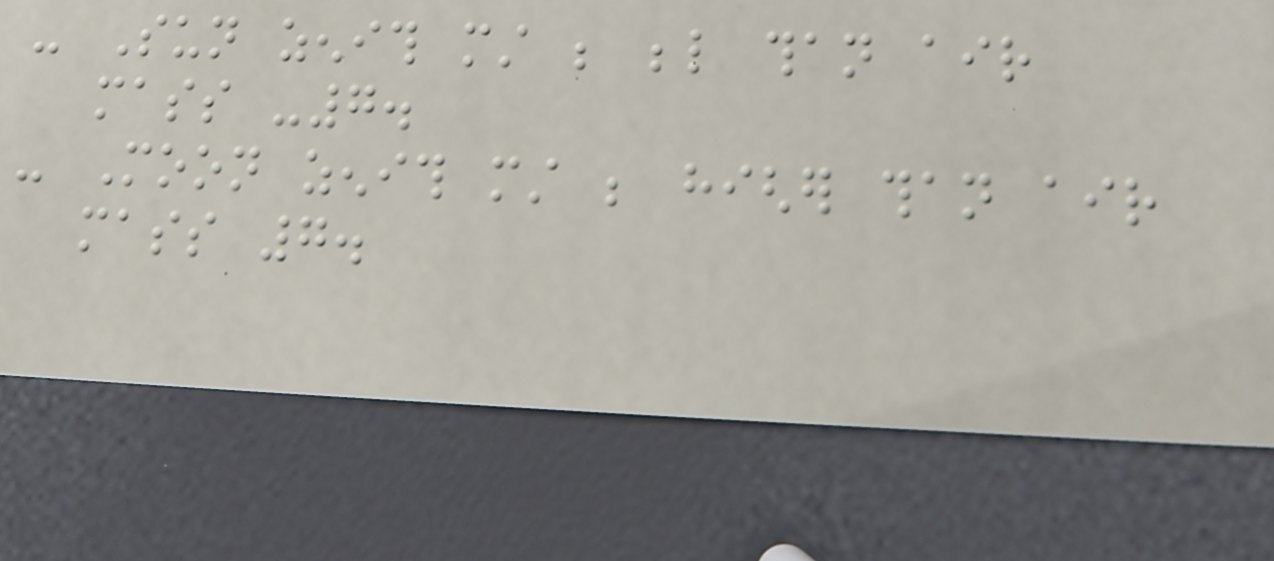- Sun zenith must be below than air
mass -7.
- Moon zenith must be higher than air
mass 7.
